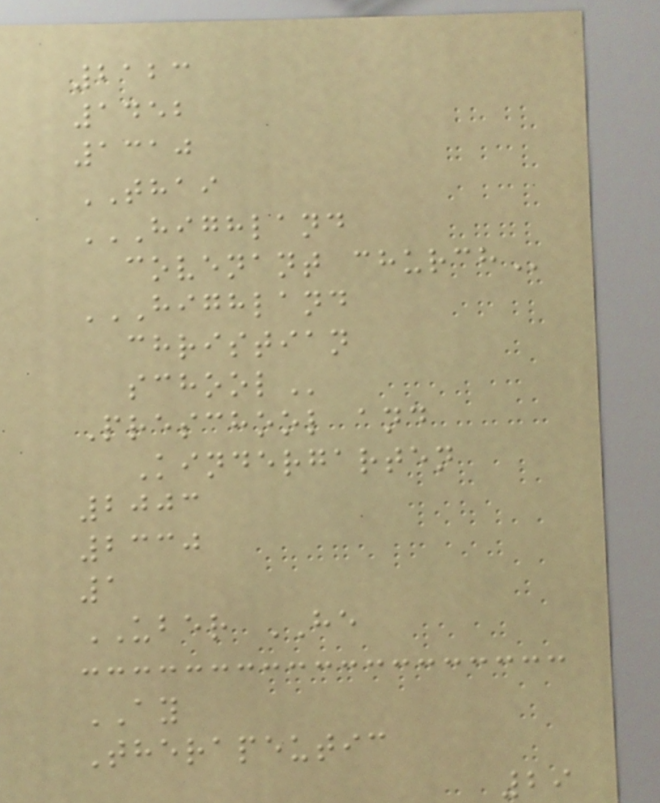2123
1452
1310
THAI
HIGHLAND
COVENANT CHURCH
HIGHLAND
CHRISTIAN
SCHOOL
Preschool and
Kindergarten
2003
2330
1
UBER HE
AY
Therapeutic
29
